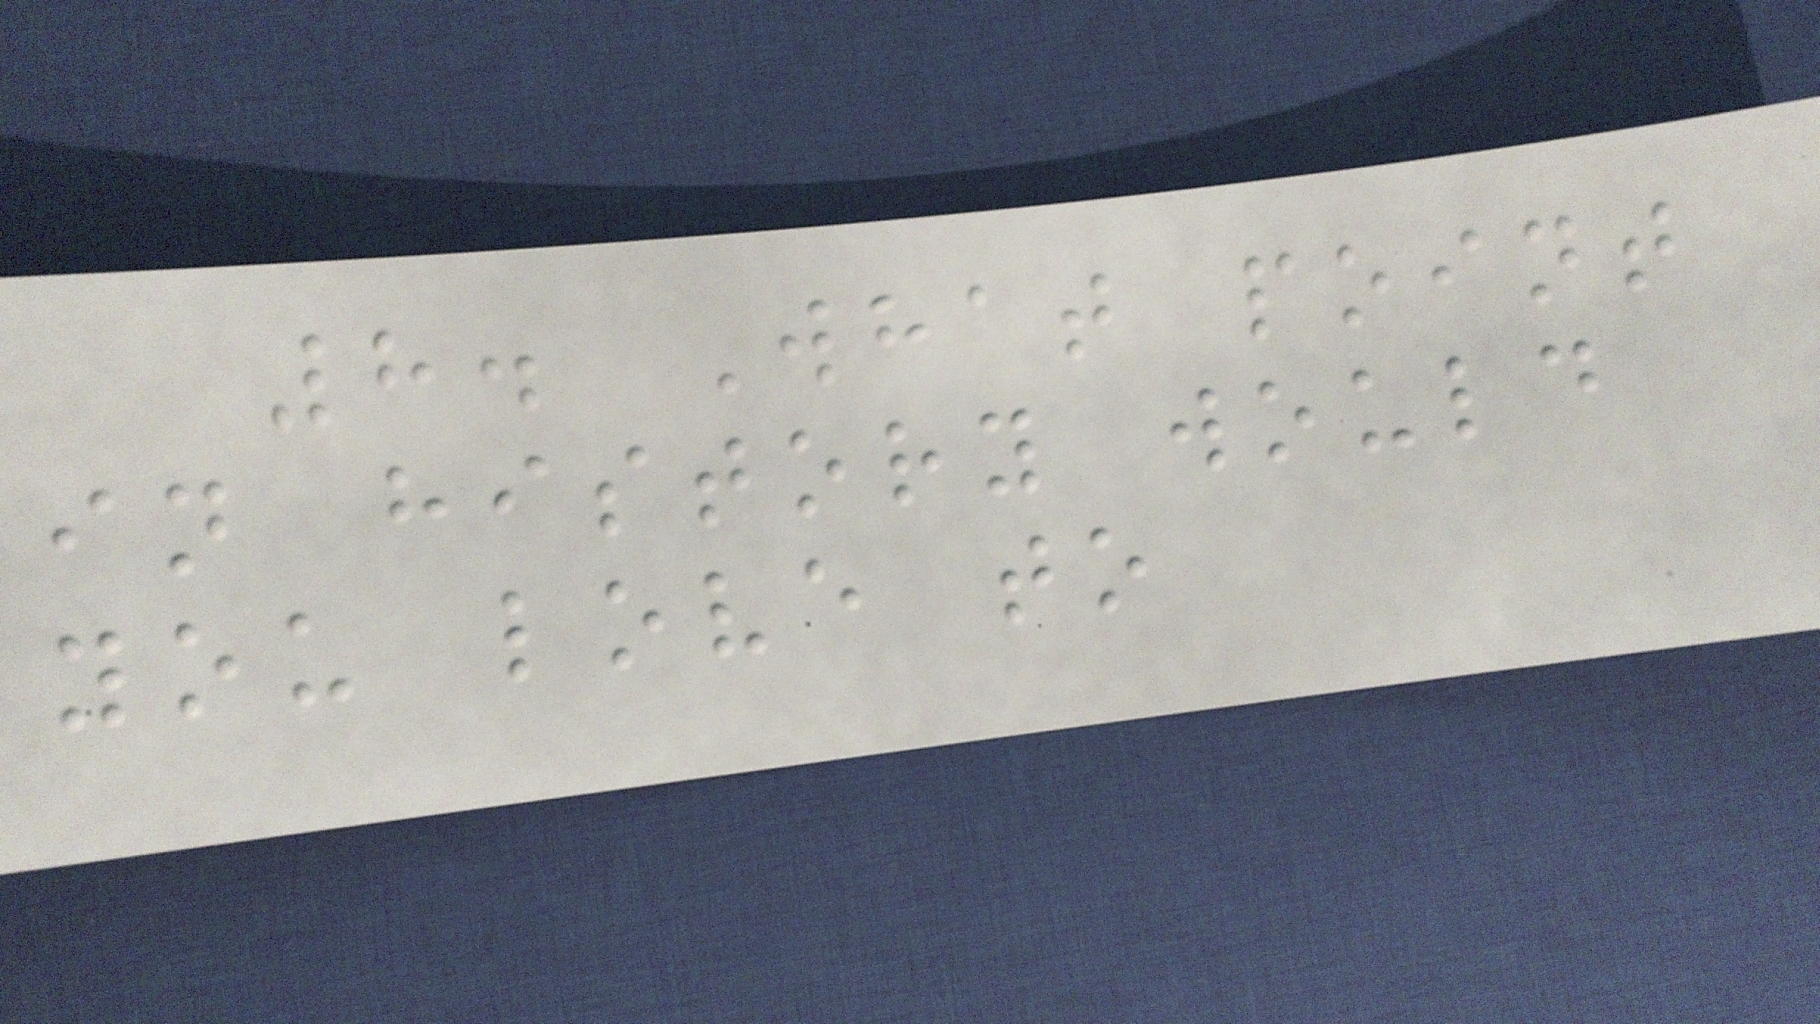8. What point
in history would
you love to
